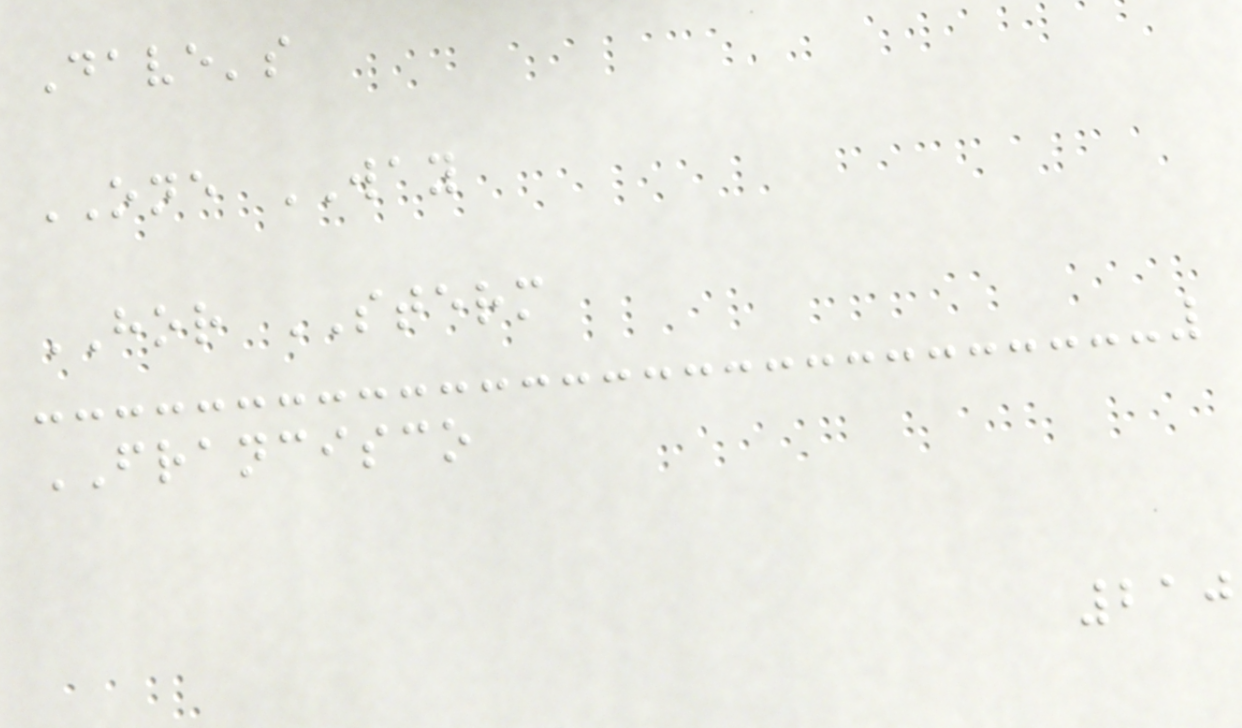Dave's
ONE WAY
HOR STERM
FRANCISCO
210
